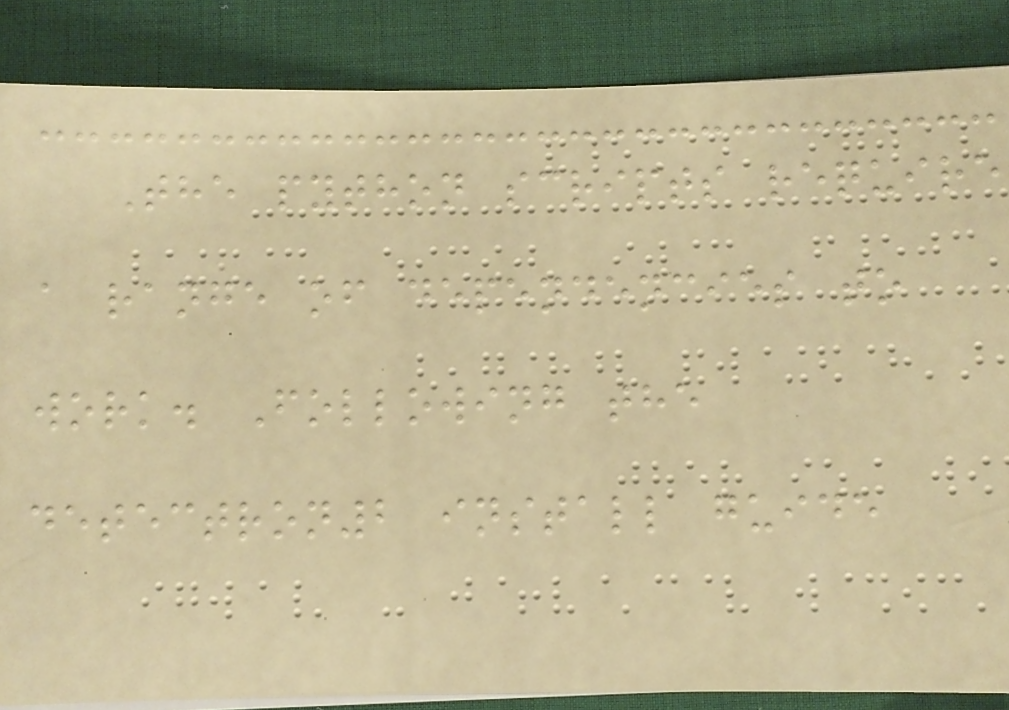The python scripts require
a range of dependencies to
work. Following the
detectron2 install guide
